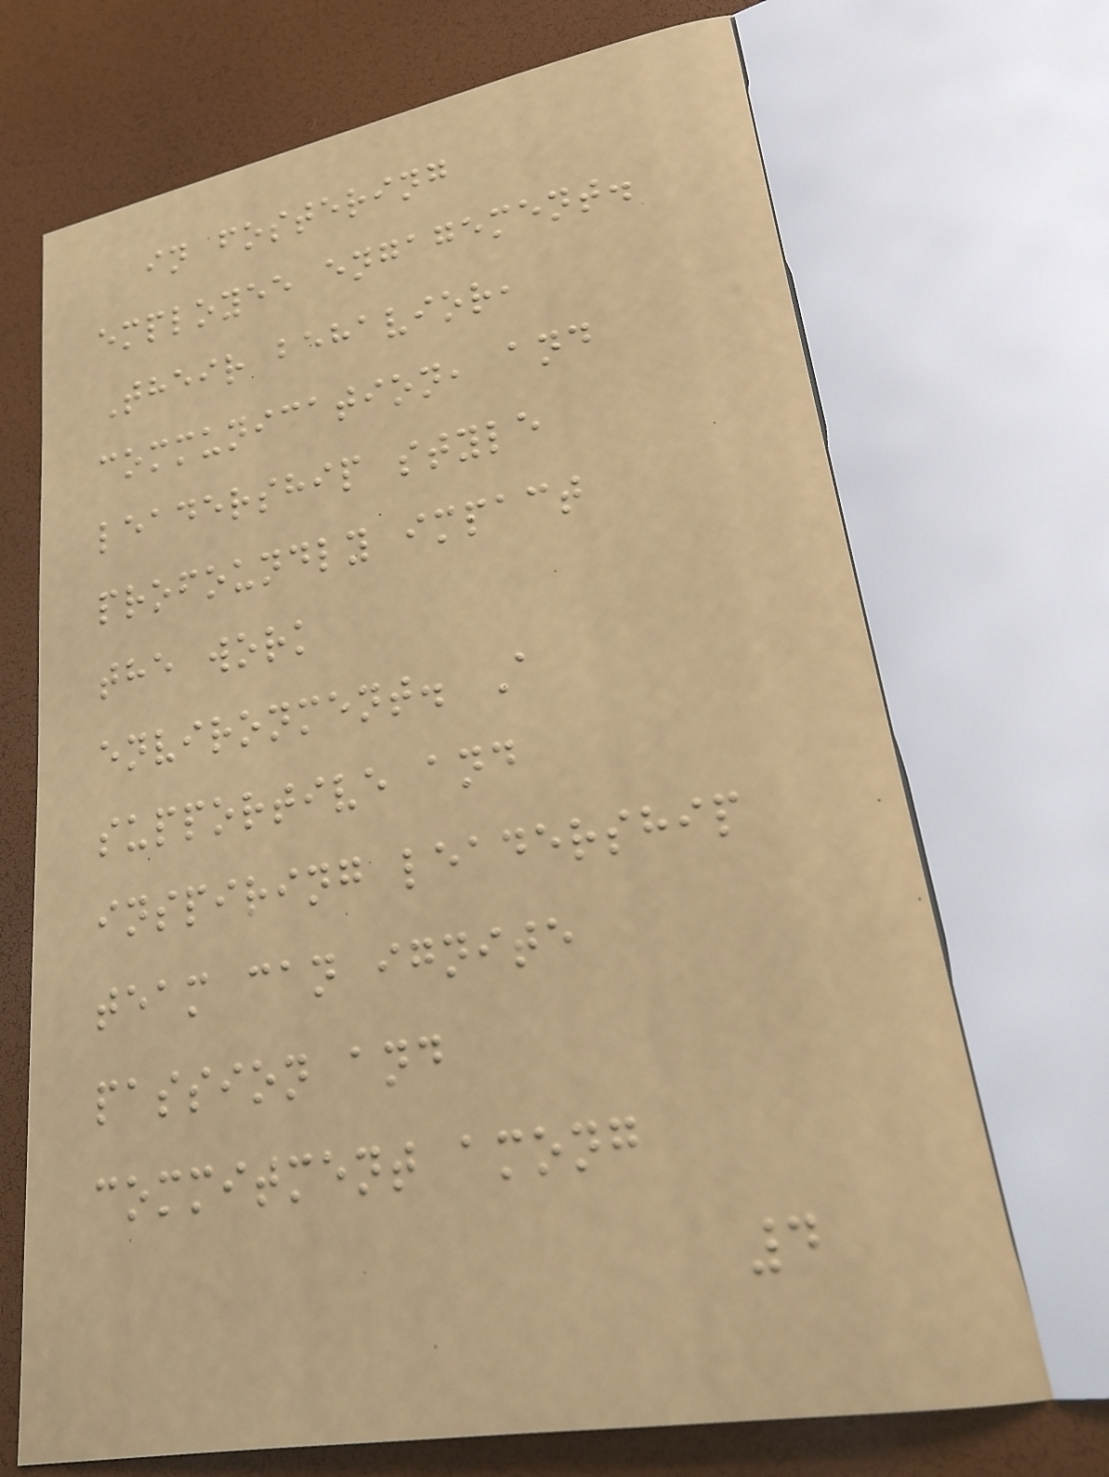in fostering
employee engagement.
Their behavior,
communication, and
leadership style
profoundly impact
the work
environment. A
supportive and
inspiring leadership
team can ignite
passion and
commitment among
4
